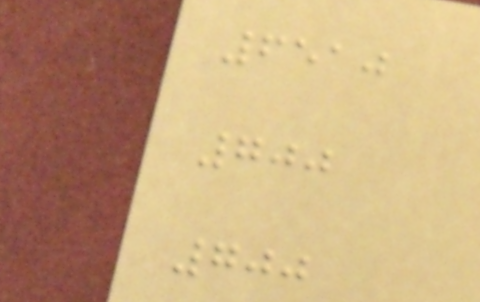6510
700
700
